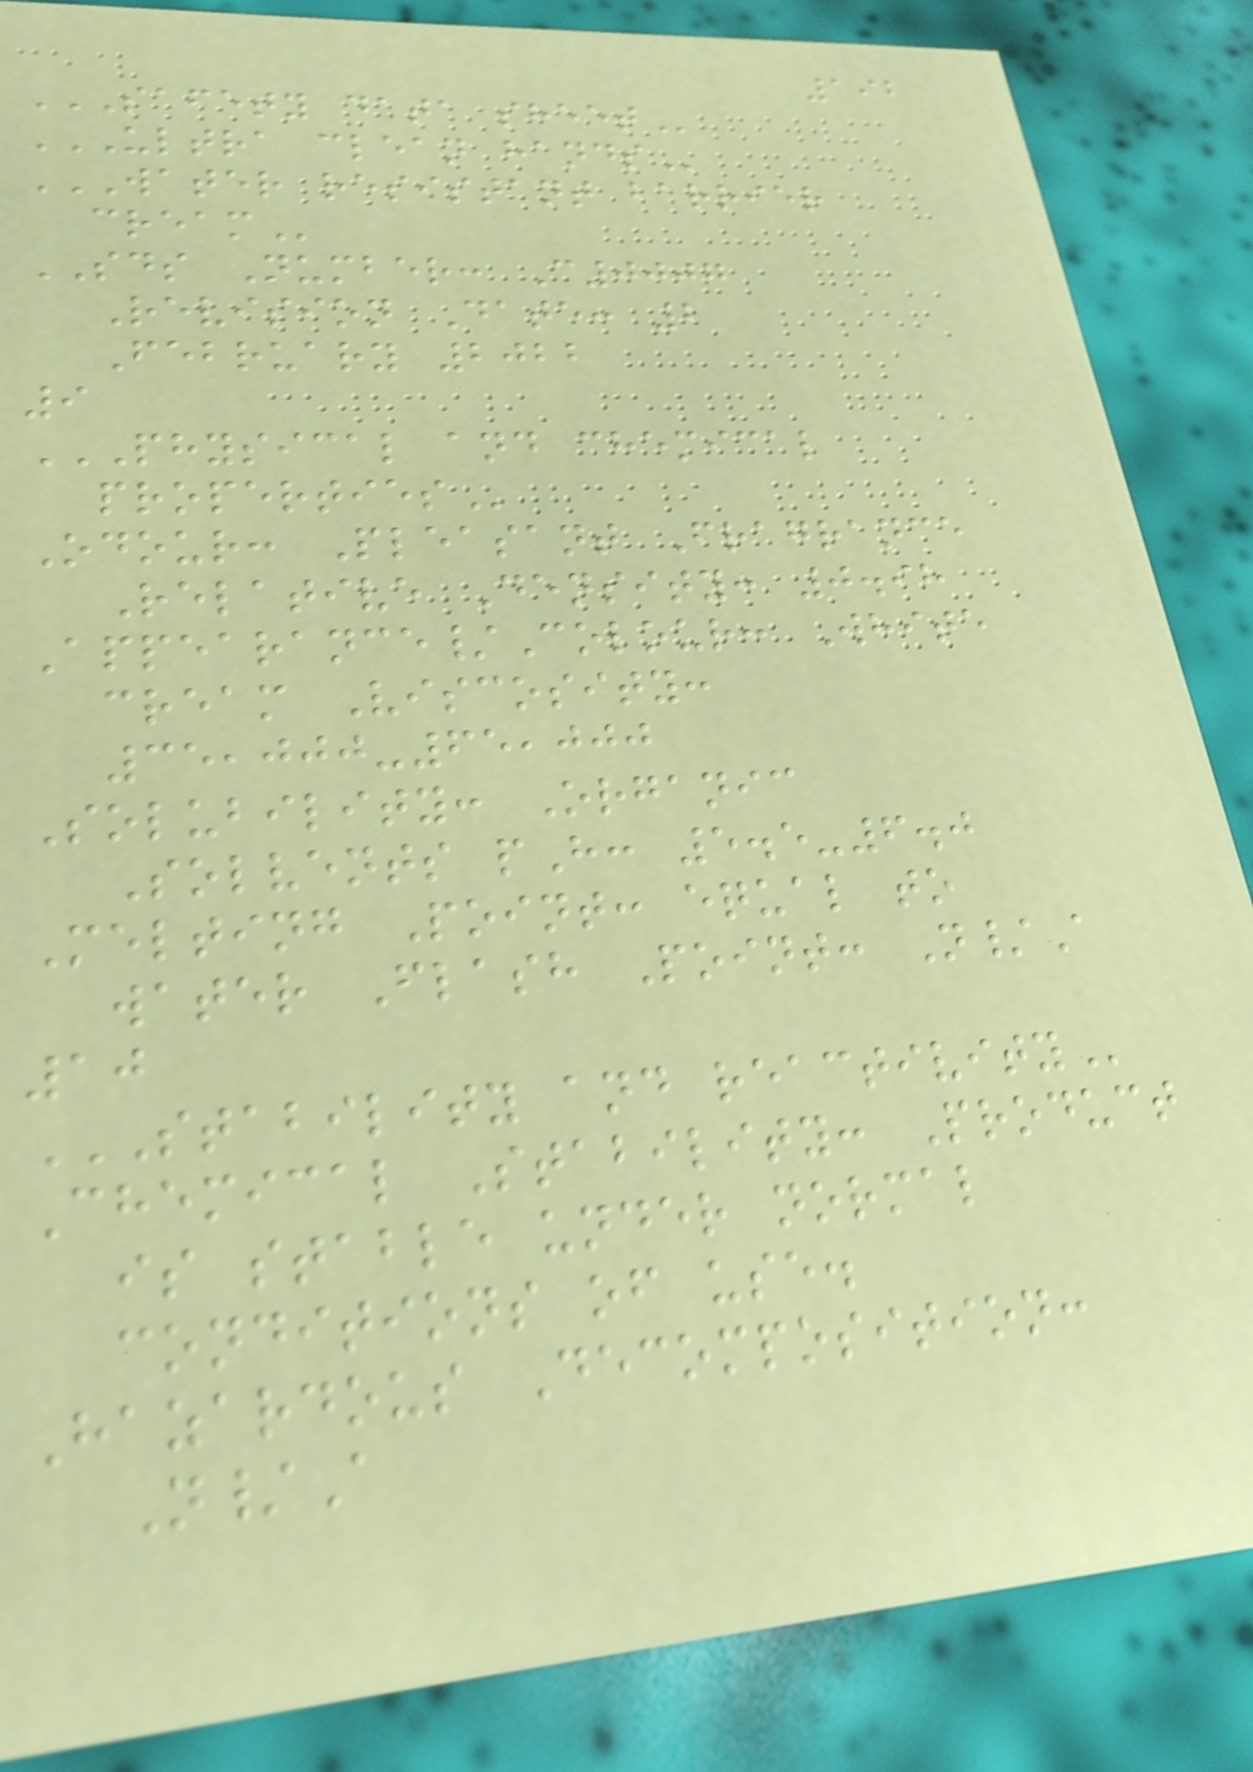192
SAFETY DATA SHEET
ULTRA CLEAN HANDS
WATER RESISTANT BARRIER
CREAM
SDS Number: C0007
Revision Date: 2
February 2022
9
PHYSICAL AND CHEMICAL
PROPERTIES
Odour: Pleasant Fragrance
Relative Density: 0.98
Appearance/Colour: White
cream Viscosity:
35,000-65,000
Solubility: Organic
Solvents pH: 5.5-6.0
Melting Point: equal to
water Flash Point: N/A
10
STABILITY AND REACTIVITY
Chemical Stability: Product
is stable under normal
conditions of use.
Hazardous Decomposition:
N/A
